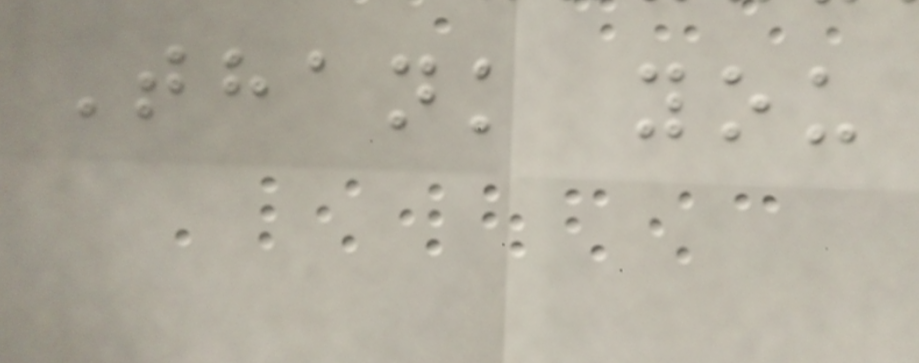Thank you
